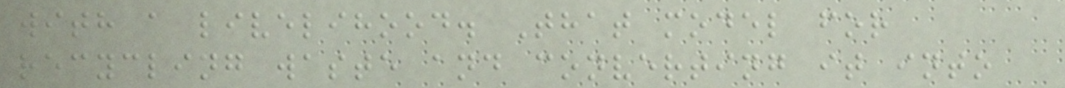with a livelihood. That model for
recycling waste and converting it into
